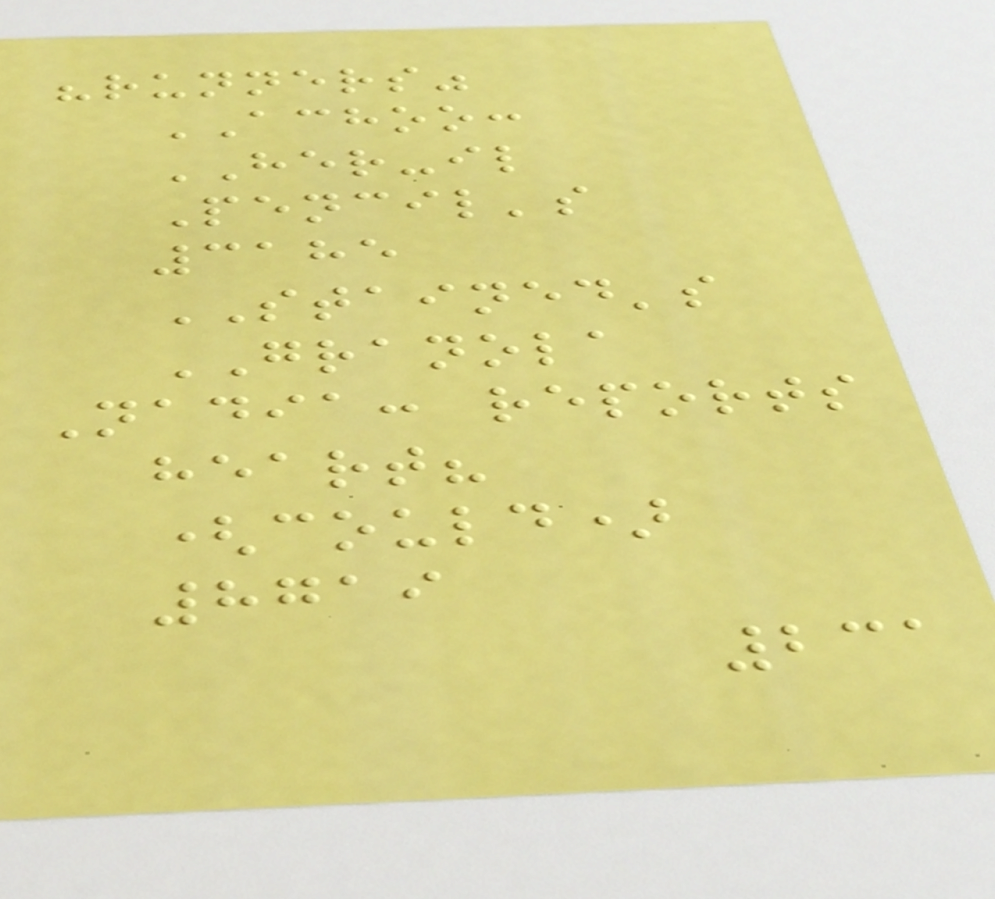"runners"
ACHOO:
HER-il
Pencil's
3185
STAINED's
GRANOLA
Nadia: reports
heart?
(could)
8719
231
